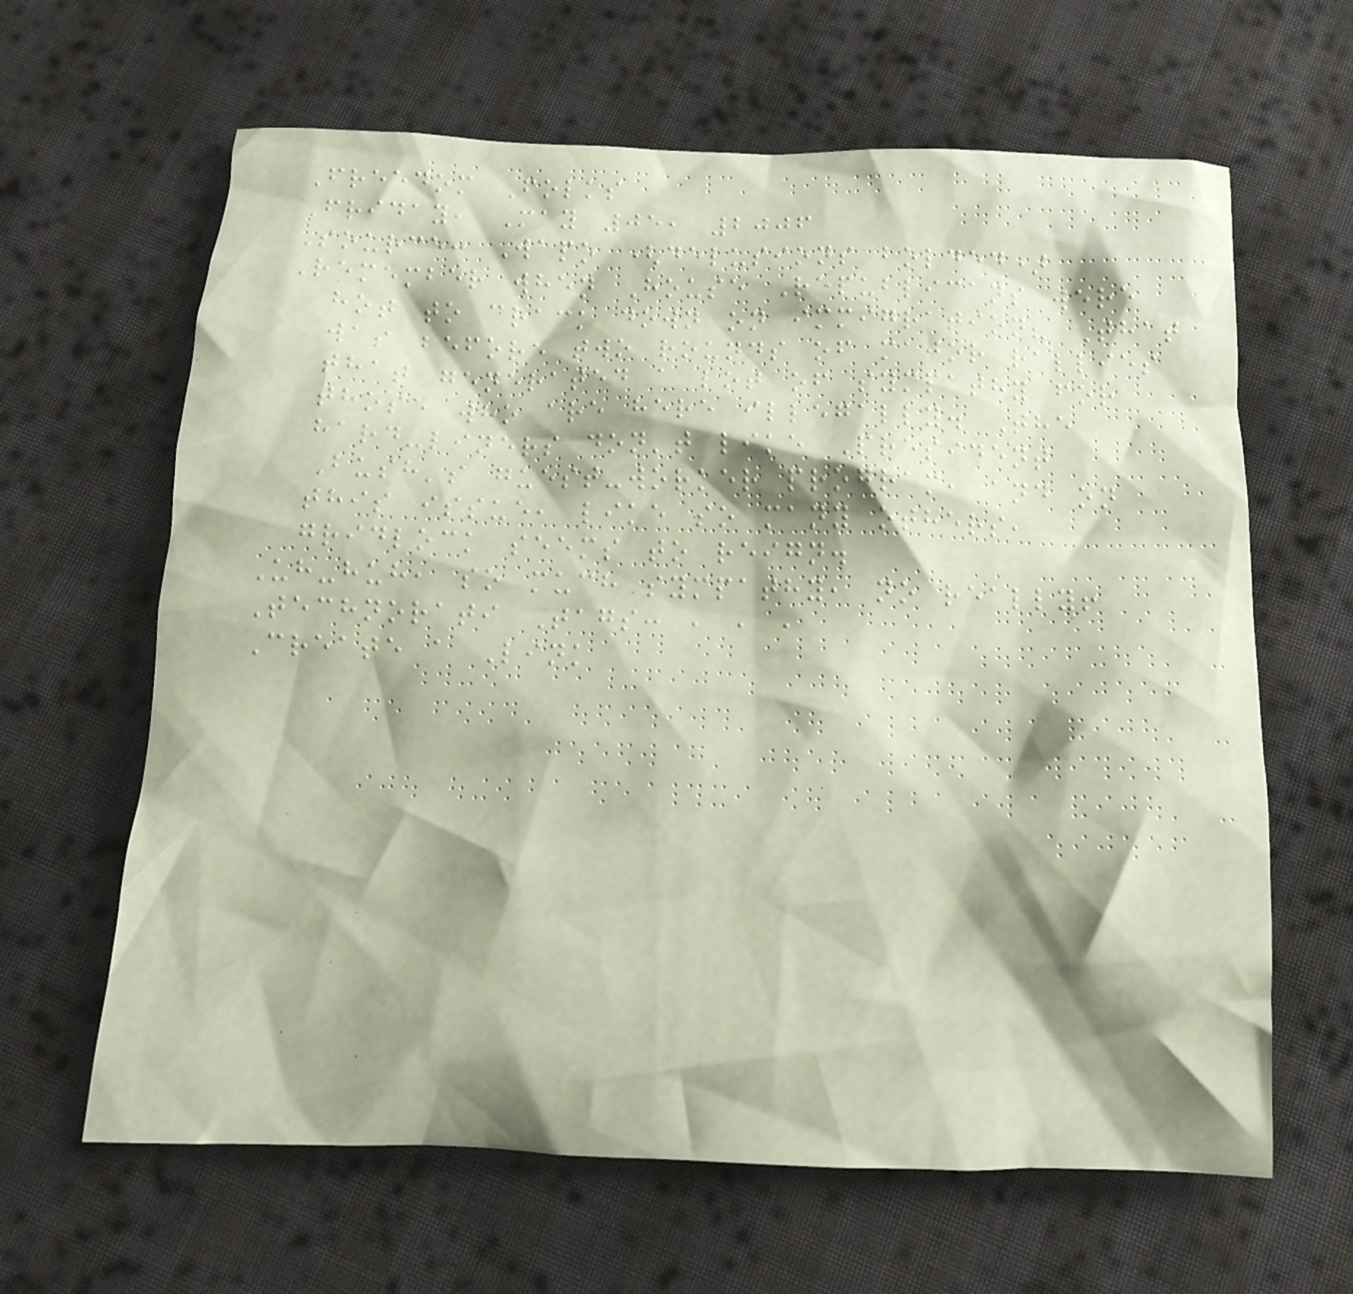Freedom Folks
Friday, May 05, 2006
Source: Wapo (delusions bolded)
Remember when House Republicans were
hot to crack down on immigration? That
was before two rounds of major rallies
that generated a lot of sympathy for
those who are here illegally. The
hard-liners don't like President
Bush's guest-worker program, and on
this issue, like so many others,
gridlock seems to reign.
Uh-huh, so much sympathy, no really!
Technorati Tags: , , ,
Create a Link
